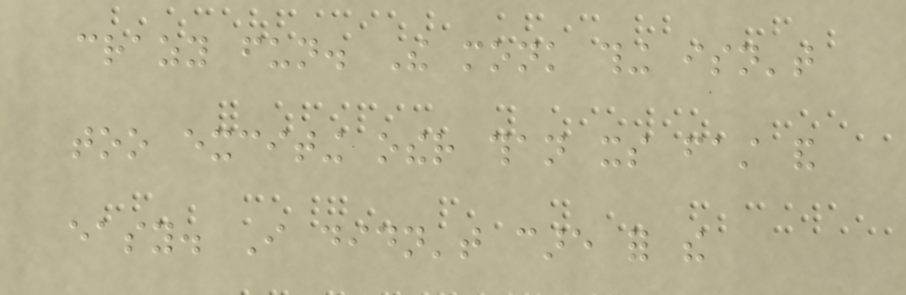crazy fun. The monk thing isn't
too exciting other than its fast and
easy. I didn't care for the
